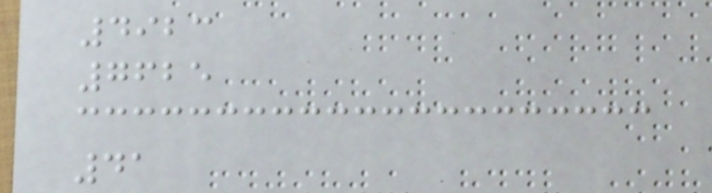4923
7625
41
